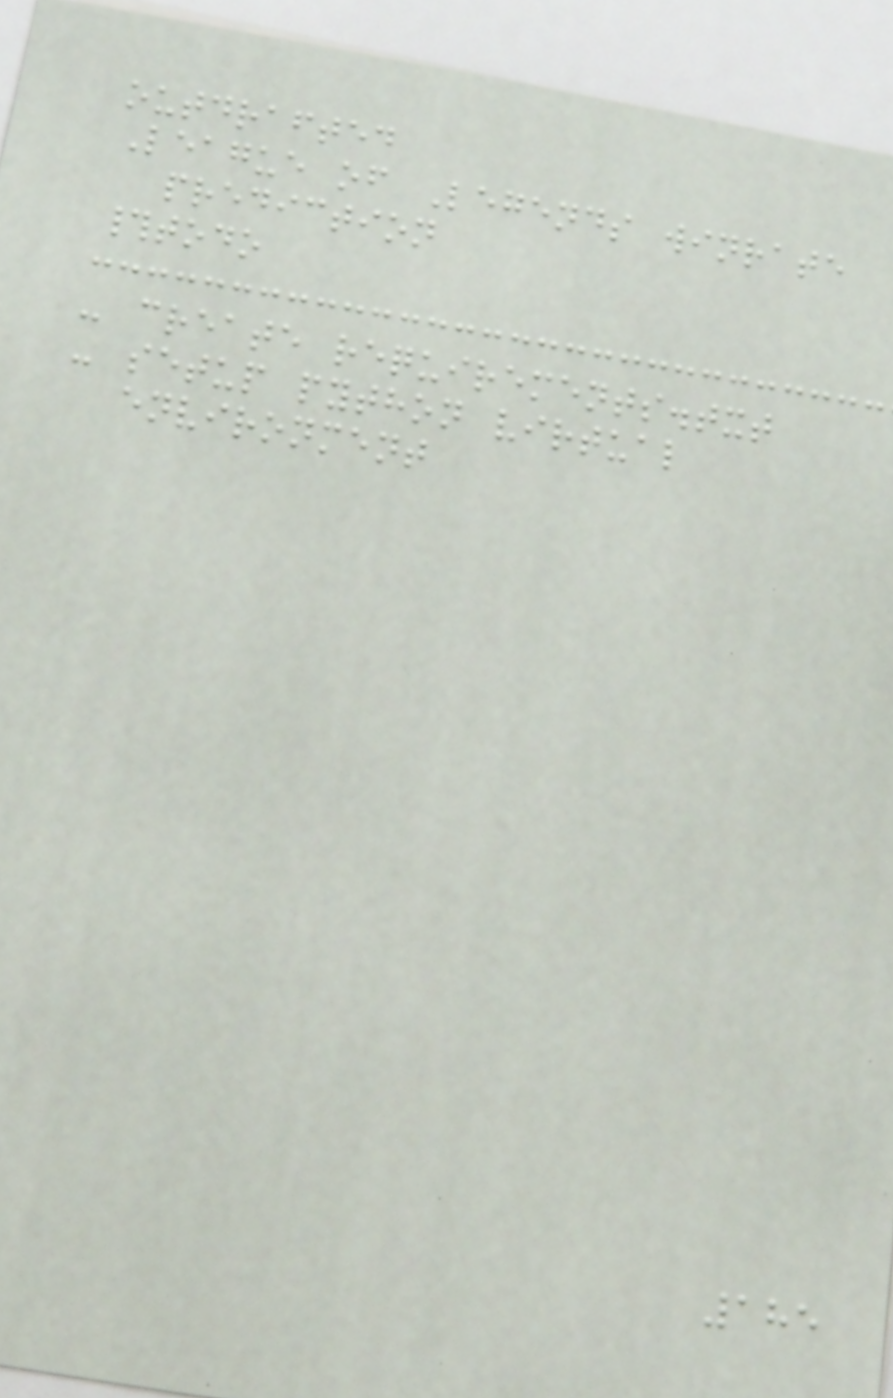outdrafted
League of Legends winrate
prediction
#todo
- create requirements.txt
- setup python virtual
environment
185
